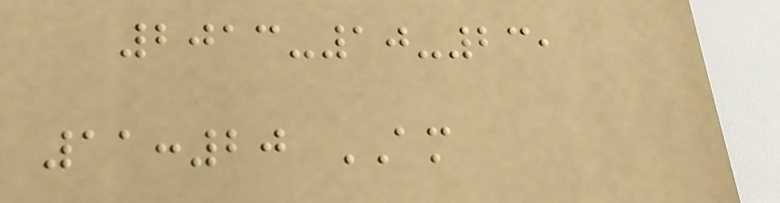2013-10-23,
11:20 AM
